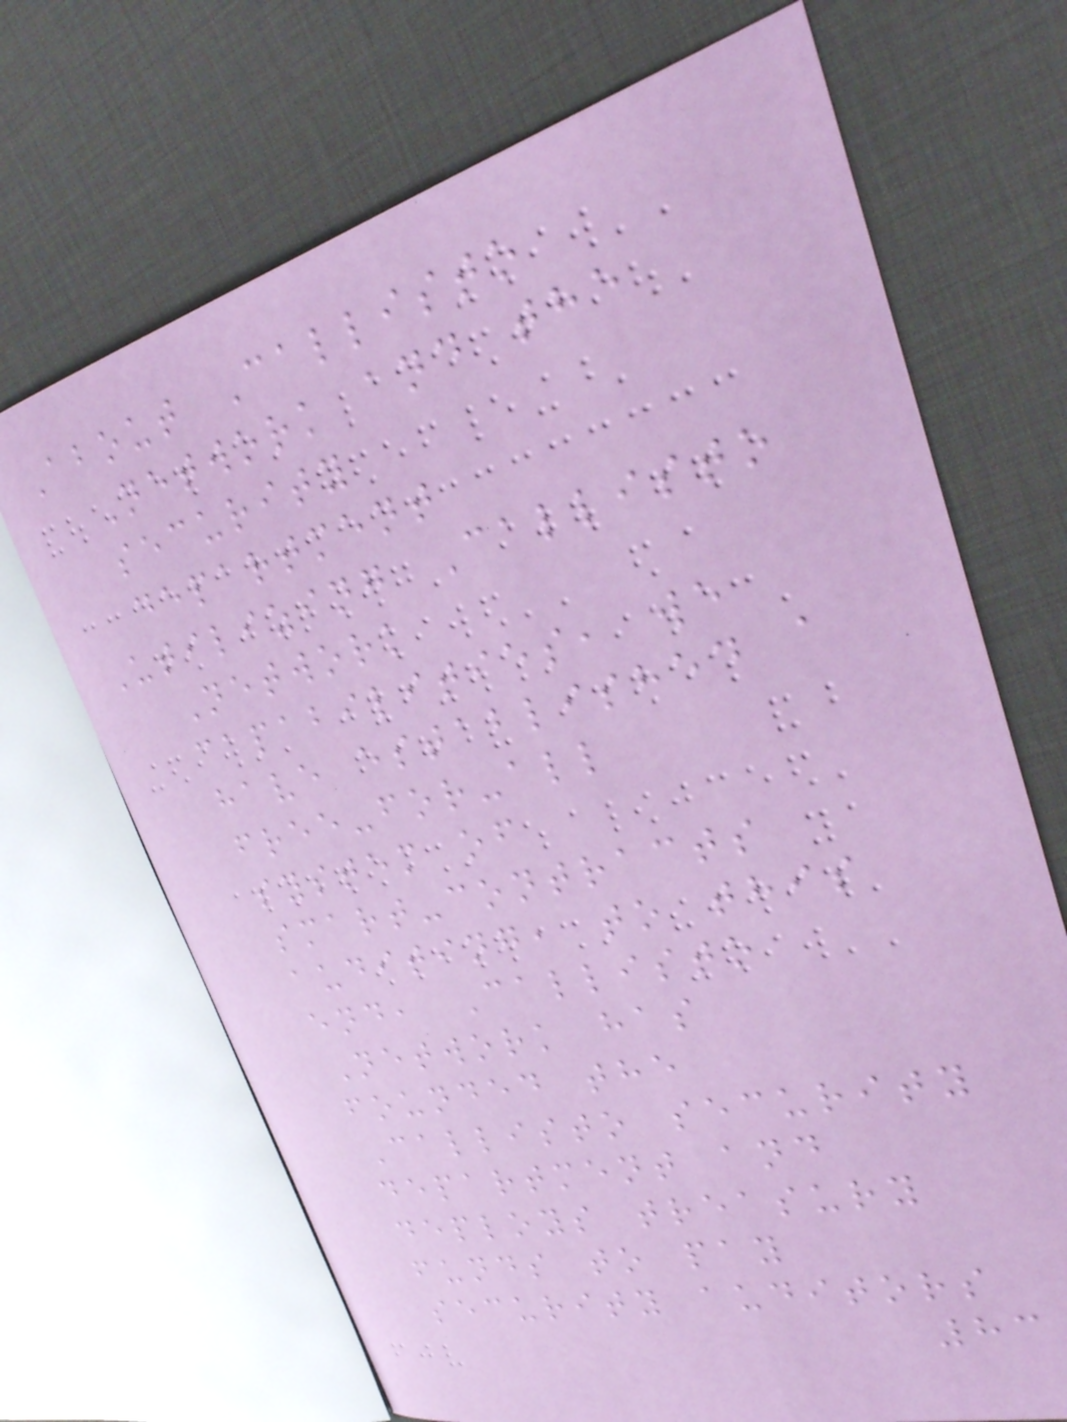About Callisto
Network and the
security
department
Utilizing Callisto
Network
capabilities, we
have established a
free-for-all
system of
smart-contracts
auditing, to this
end, Callisto
Network has
founded the
Callisto security
department and
deploys treasury
funds to pay
security auditors
83
